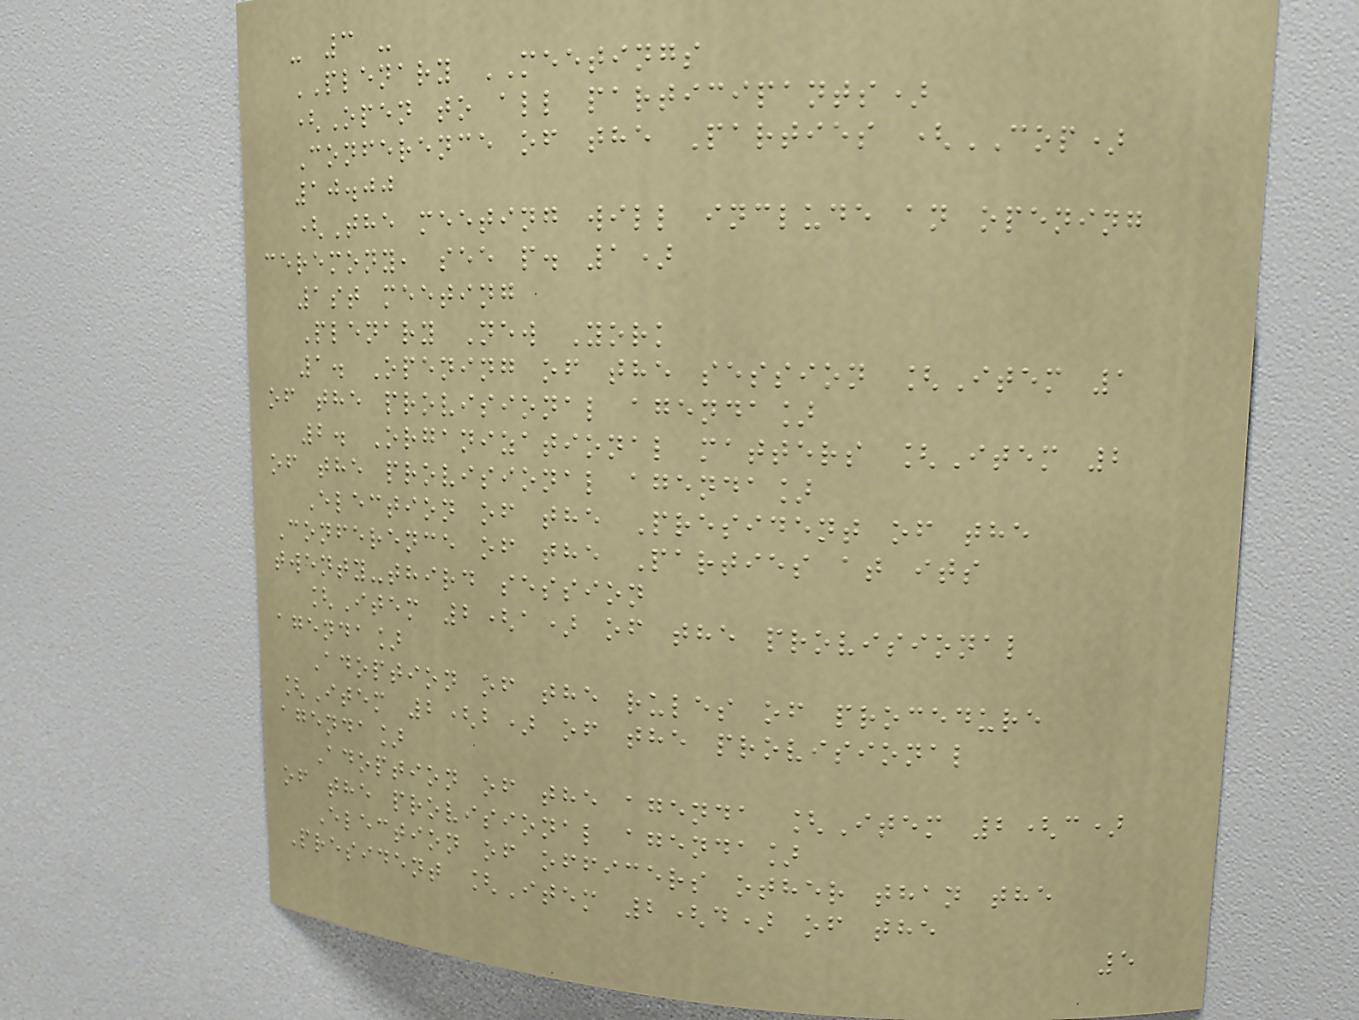- 3 -
PLENARY MEETINGS
(Open to all participants)
Conference of the Parties (COP)
10.00
(The meeting will include an opening
ceremony, see p. 1)
1st meeting
Plenary New York
1. Opening of the session [Item 1
of the provisional agenda]
2. Organizational matters [Item 2
of the provisional agenda]
Election of the President of the
Conference of the Parties at its
twenty-third session
[Item 2(a) of the provisional
agenda]
Adoption of the rules of procedure
[Item 2(b) of the provisional
agenda]
Adoption of the agenda [Item 2(c)
of the provisional agenda]
Election of officers other than the
President [Item 2(d) of the
5
